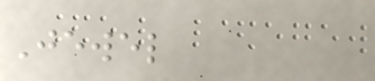Jewel
